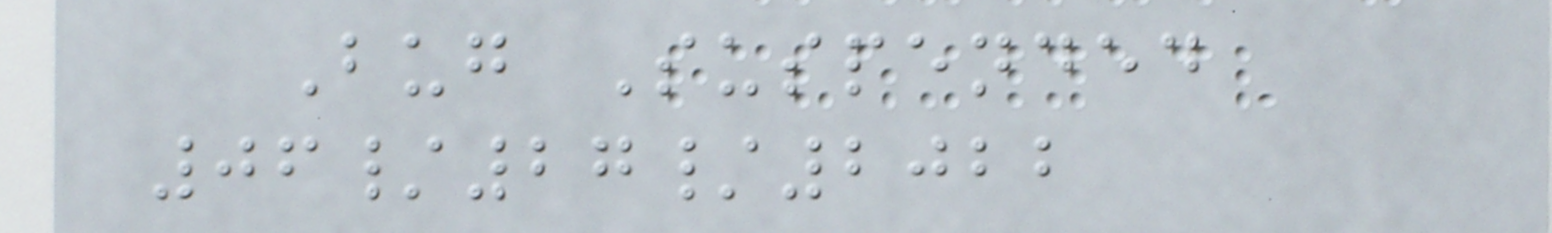Bug Suspended
06/27/2022
